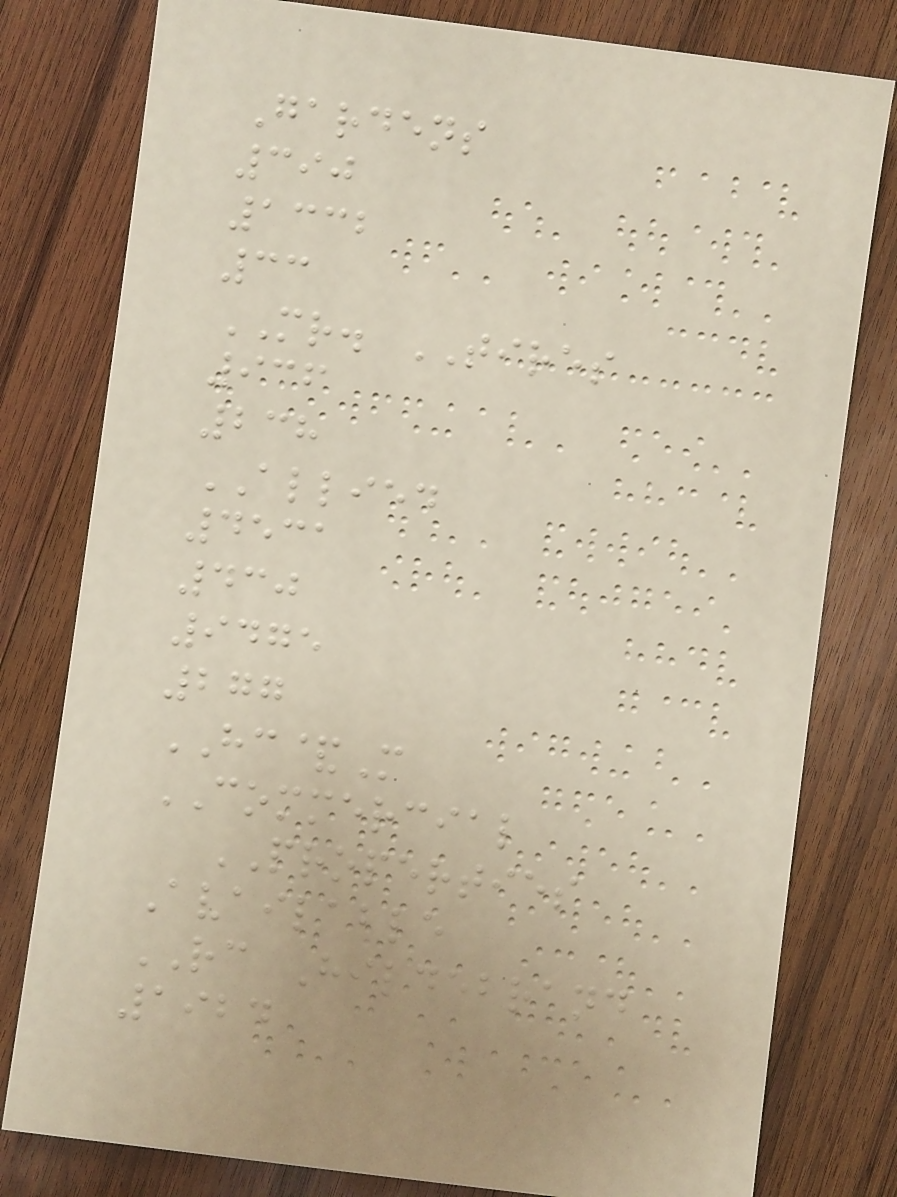Gardens
390
1332
33
MR. TIRES
936
238
ALLIED
4531
430
9475
277
HC&M
COMMERCIAL
PROPERTIES
Available
RC Hildebrand
1924
